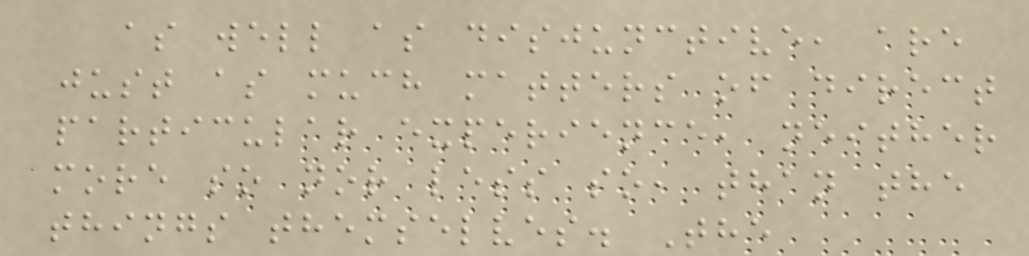as well as disjunctive, are
just as much matters of direct
particular experience, neither
more so nor less so, than the
things themselves. The
